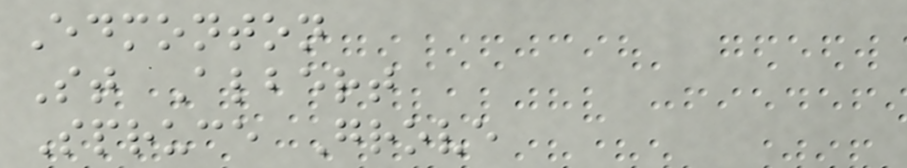Edmonton
St Albert
Spruce Grove
